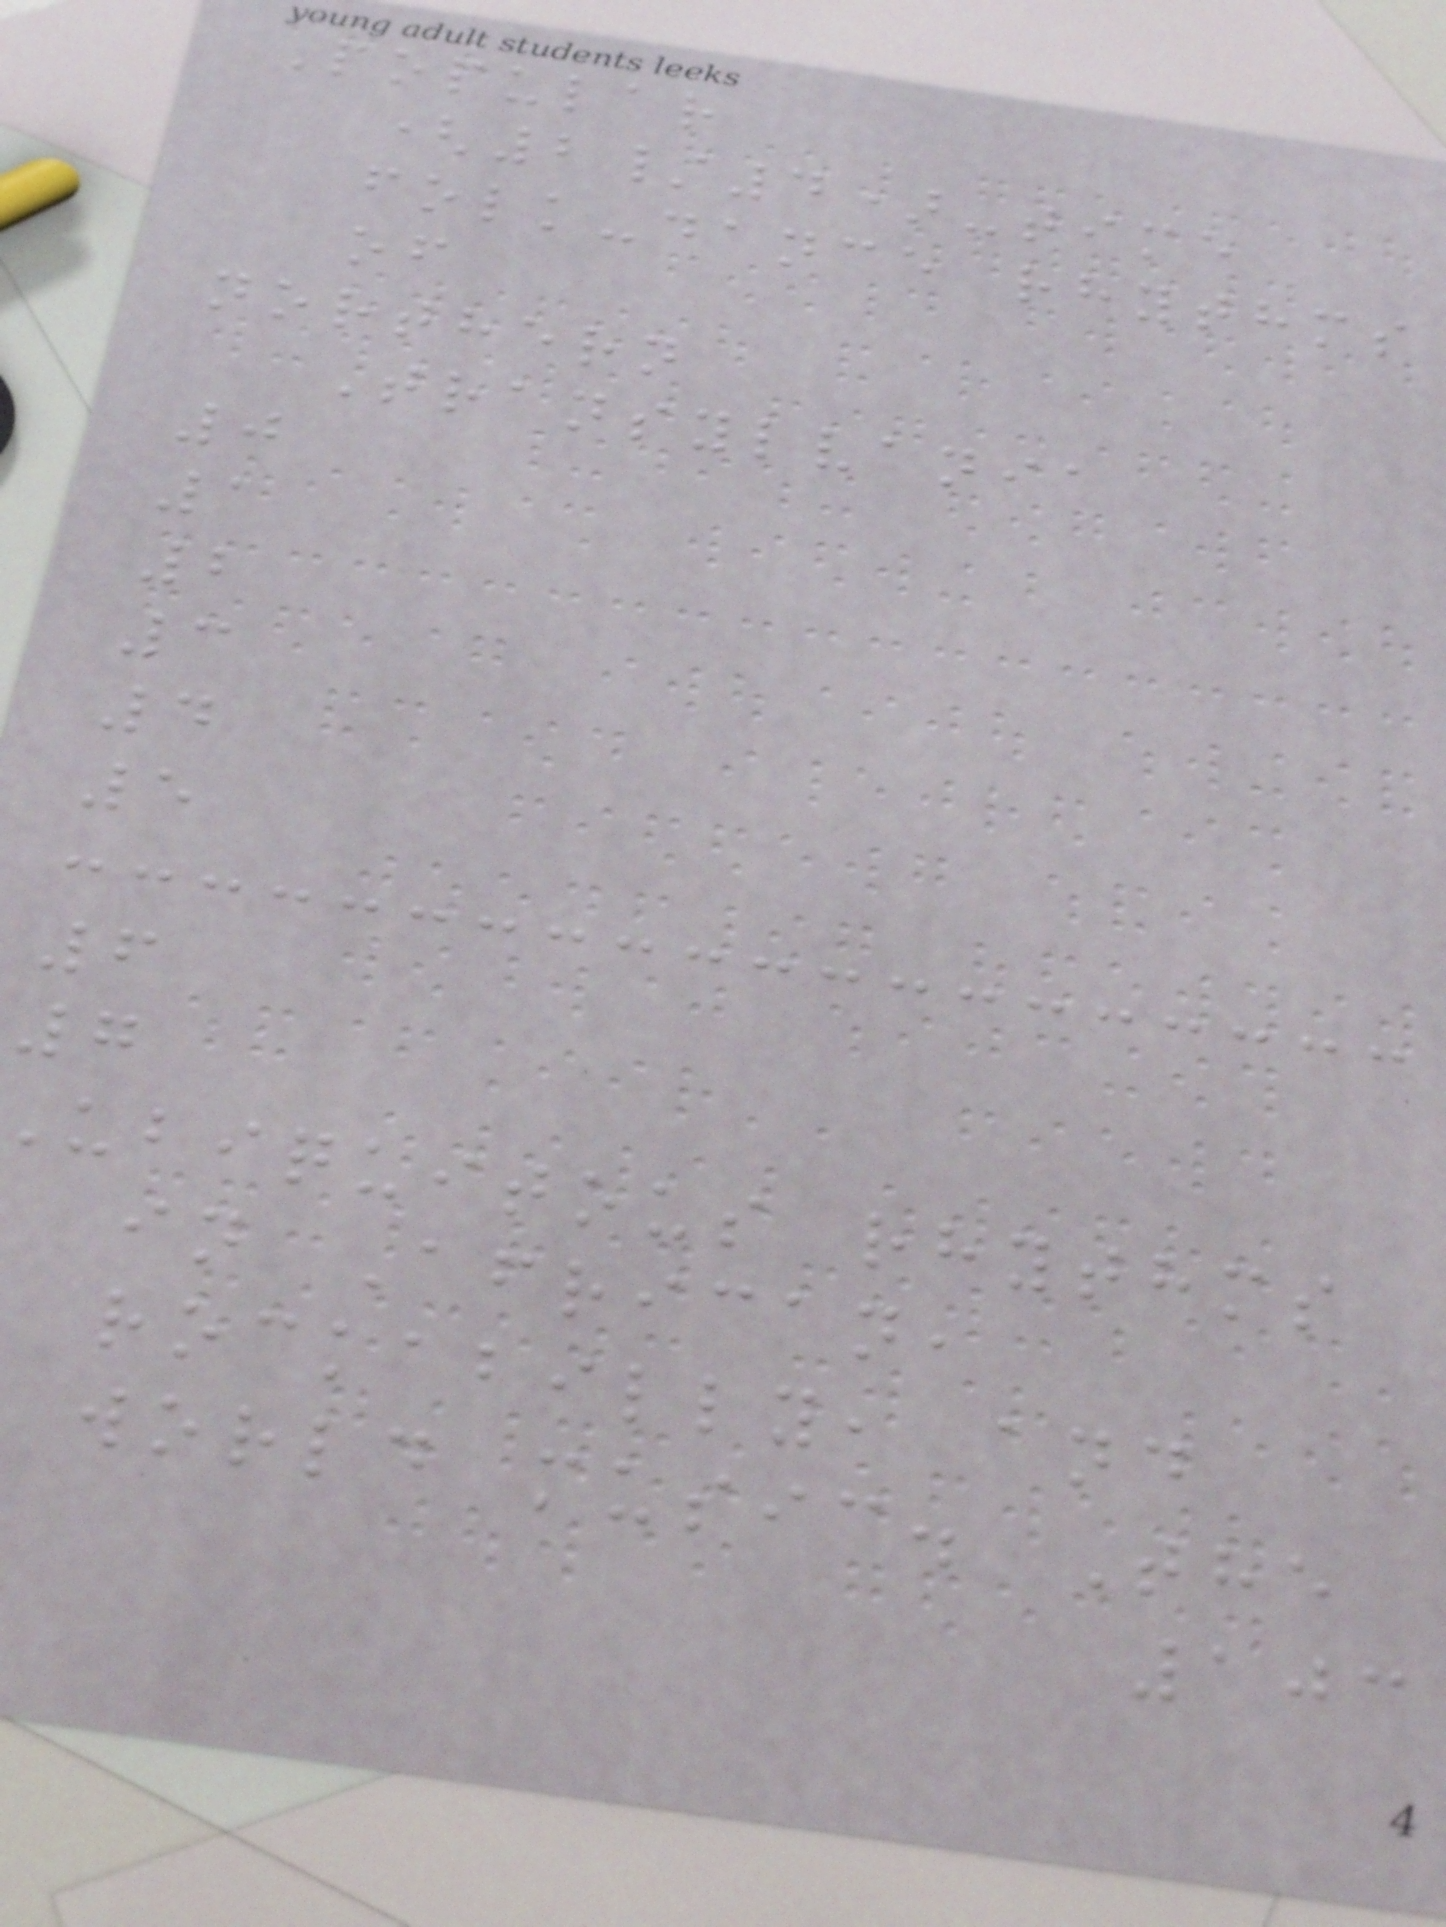Popular
(2/4)-time
folk-dance rhythms
of
northern
Transylvania
0
1
2
3
4
5
6
7
ubiquitous rhythms
in African,
rockabilly, and
world music. The
103
